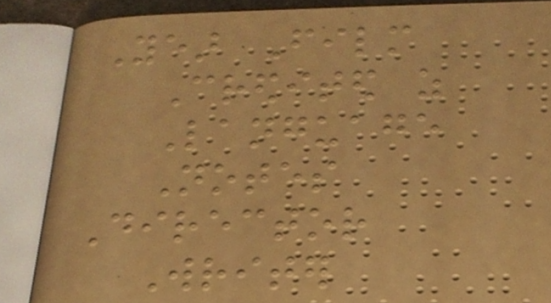Year Film
Credited as
Language
Notes
Director
Writer
